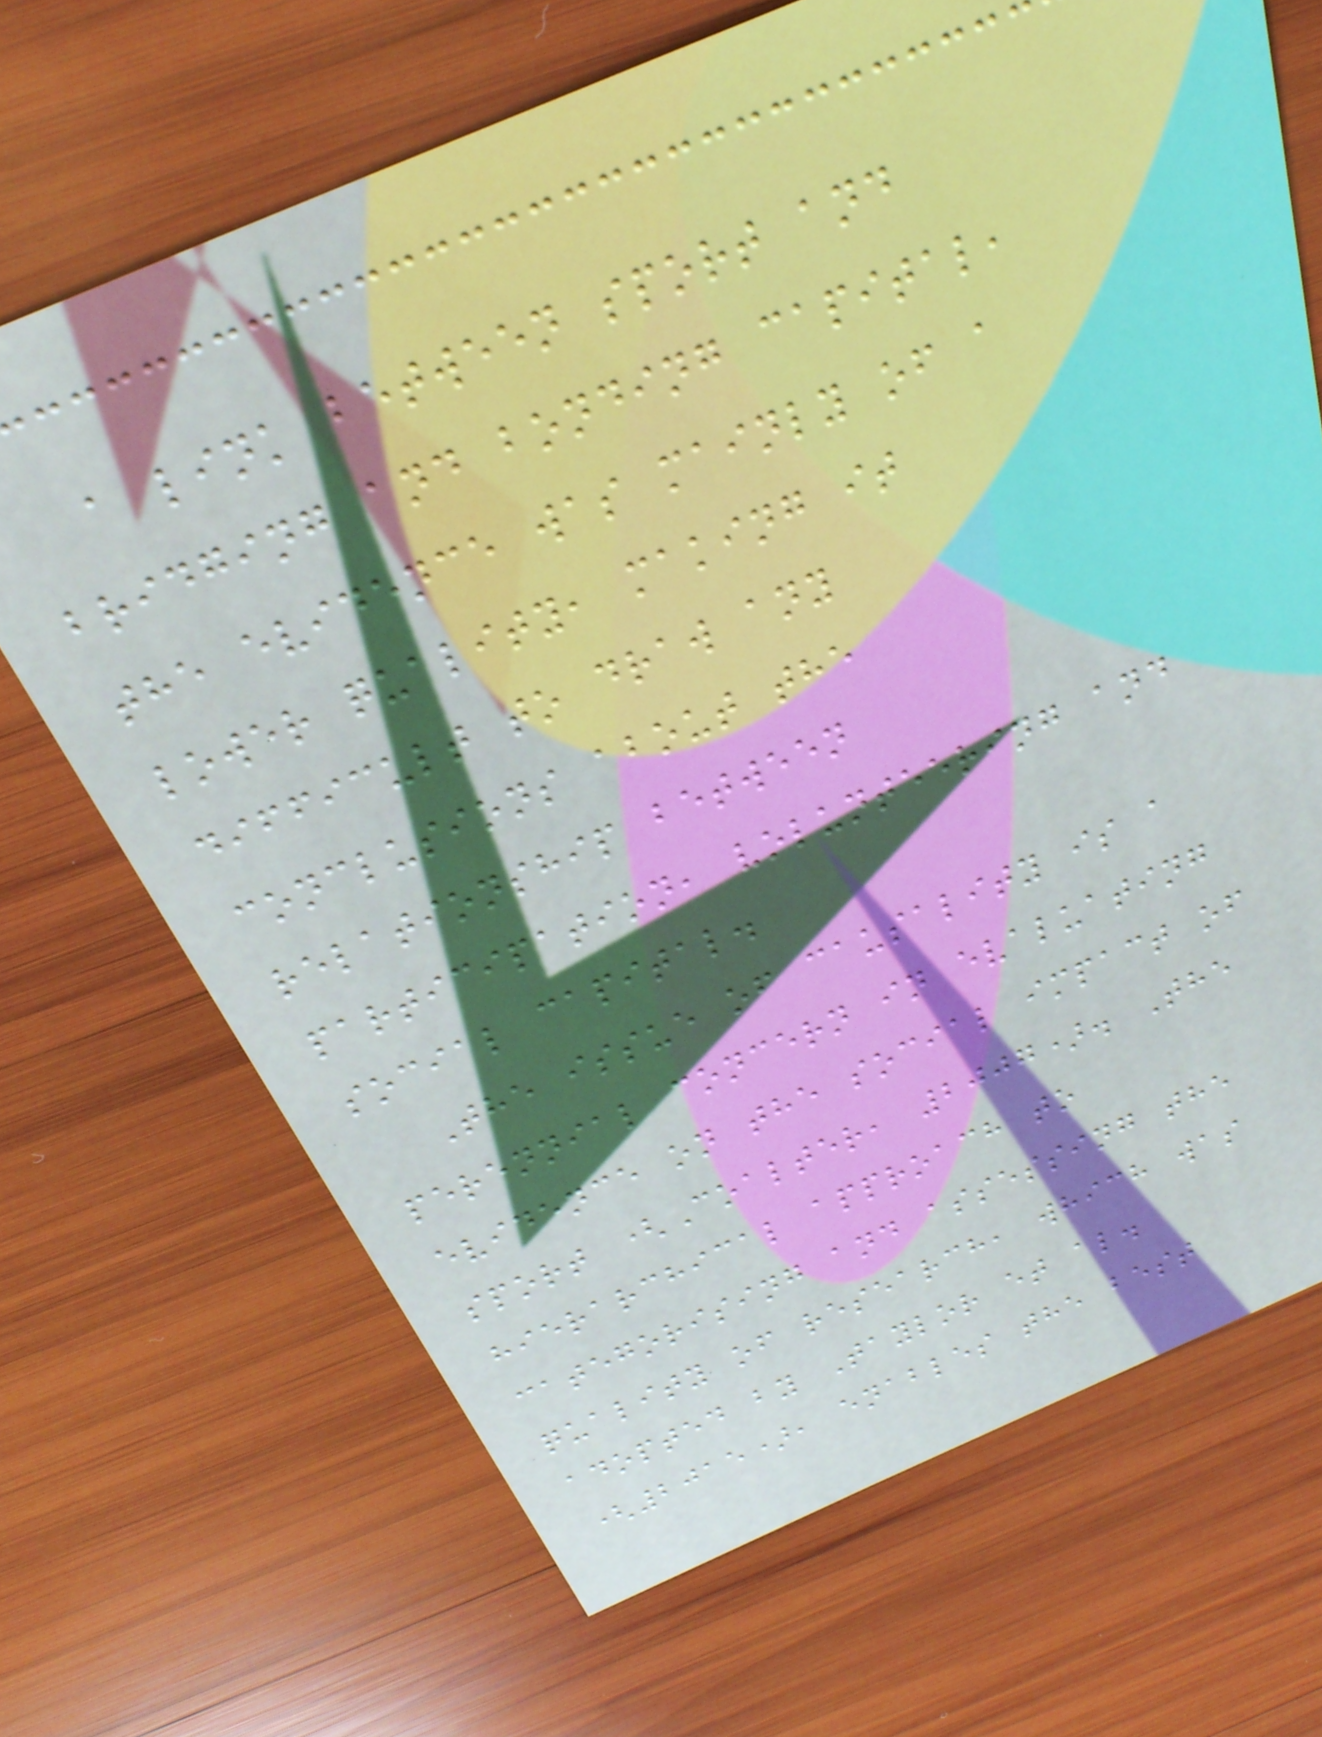a link between sport and
bridging and bonding capital,
the evidence was mainly of a
lower quality, making it
difficult to draw any
conclusions about the
relationship between
participation, volunteering and
social capital.
The issue of causality is a
perennial concern in evaluating
evidence on the social impact of
sport (Coalter, 2007). The
hierarchical approach to
categorising and assessing the
quality of research, which was
adopted by Taylor et al.
(2015), enables the best
